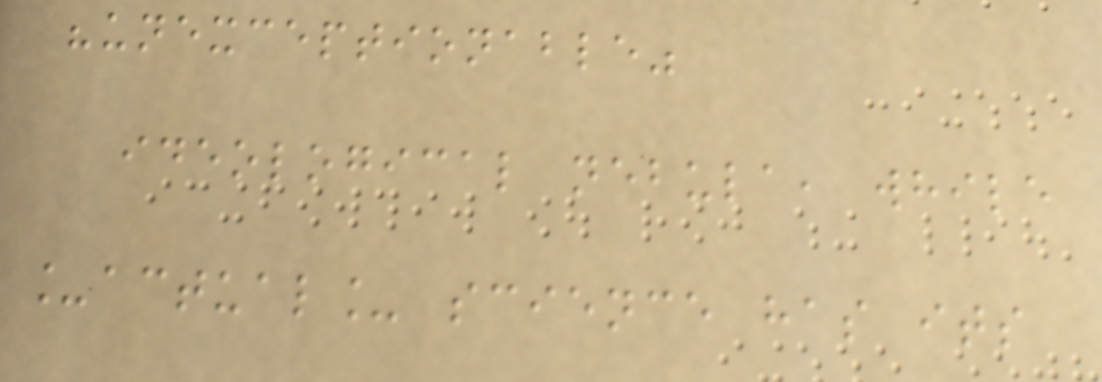"unexceptionable"
ideological nebula, while
_actual_ science has its
